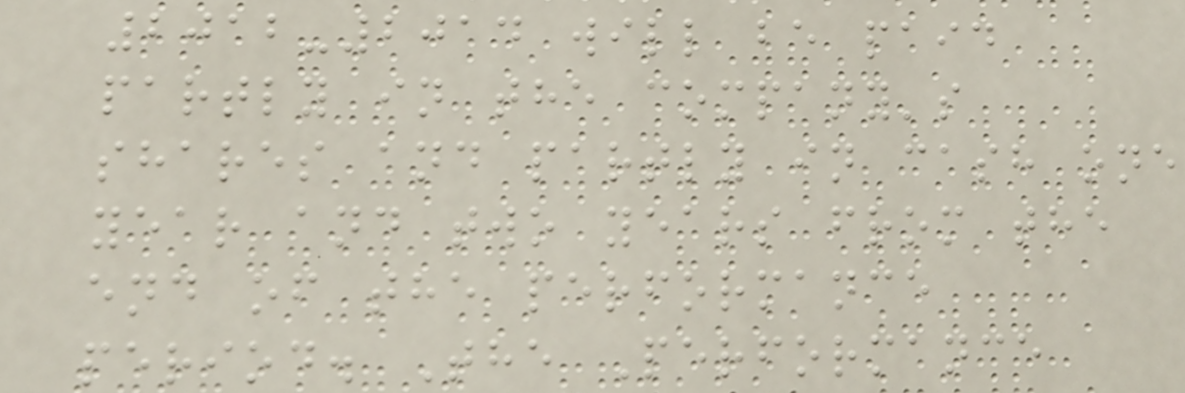2012-2014 will be paid
partly in the company's
shares and partly in cash one
year and two years from the
end of the performance
period. The Performance
